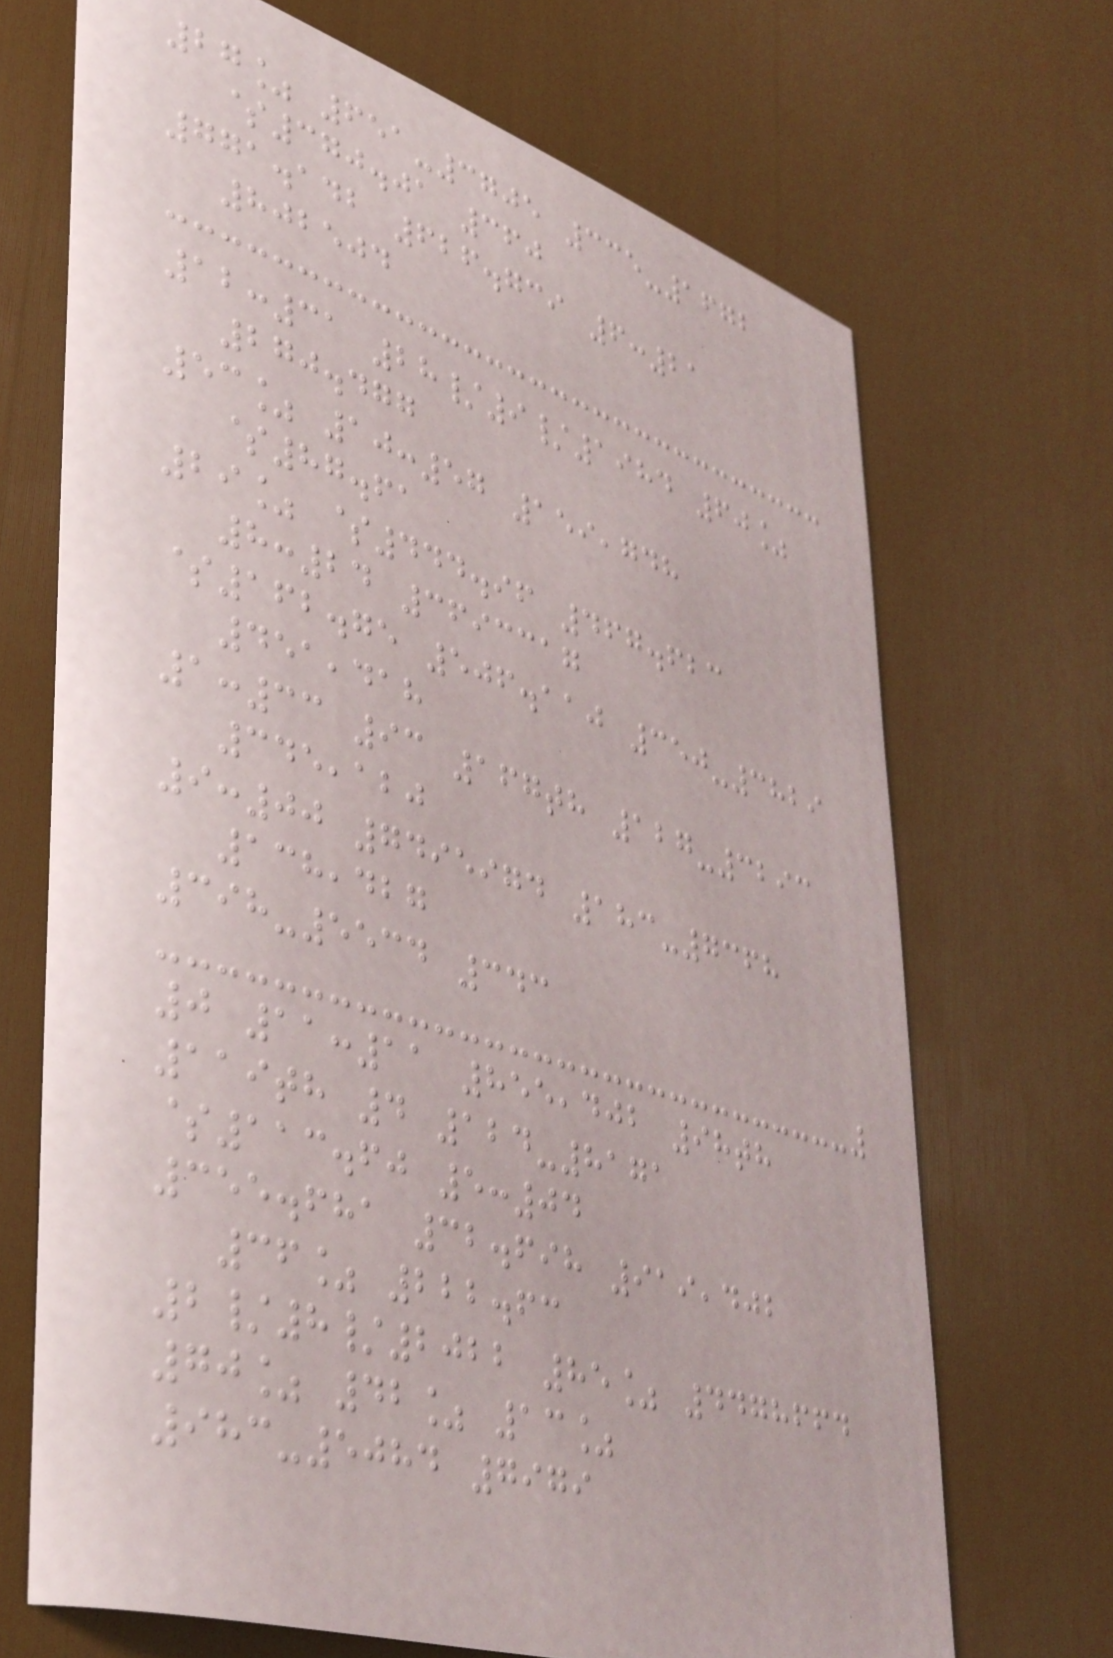27% 651-3705 335-1672
$370.01 360
771.142 626.739 6:21
802504
12:31 28/9/1984 60%
270.477
53% 10:57 159,748
$87.61
29% $444.96 467.623
8:24 3693317
$162.75 506.110 350-3829
451,418
1:33 93 167th 127-3293
345,120
9:00 7495974 183-7368
138,427
398-5534 343
0 11:11 855,402 98th
119th 4 124-8171
$113.60 5:04
355.681 32.698 919,402
36% 222.63
2/8/2022 85% 4478664
70% 42% 13%
983-5084 7979
